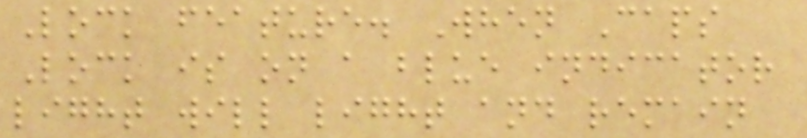Lock feature. When Caps
Lock is on a blue indicator
light will light and remain
